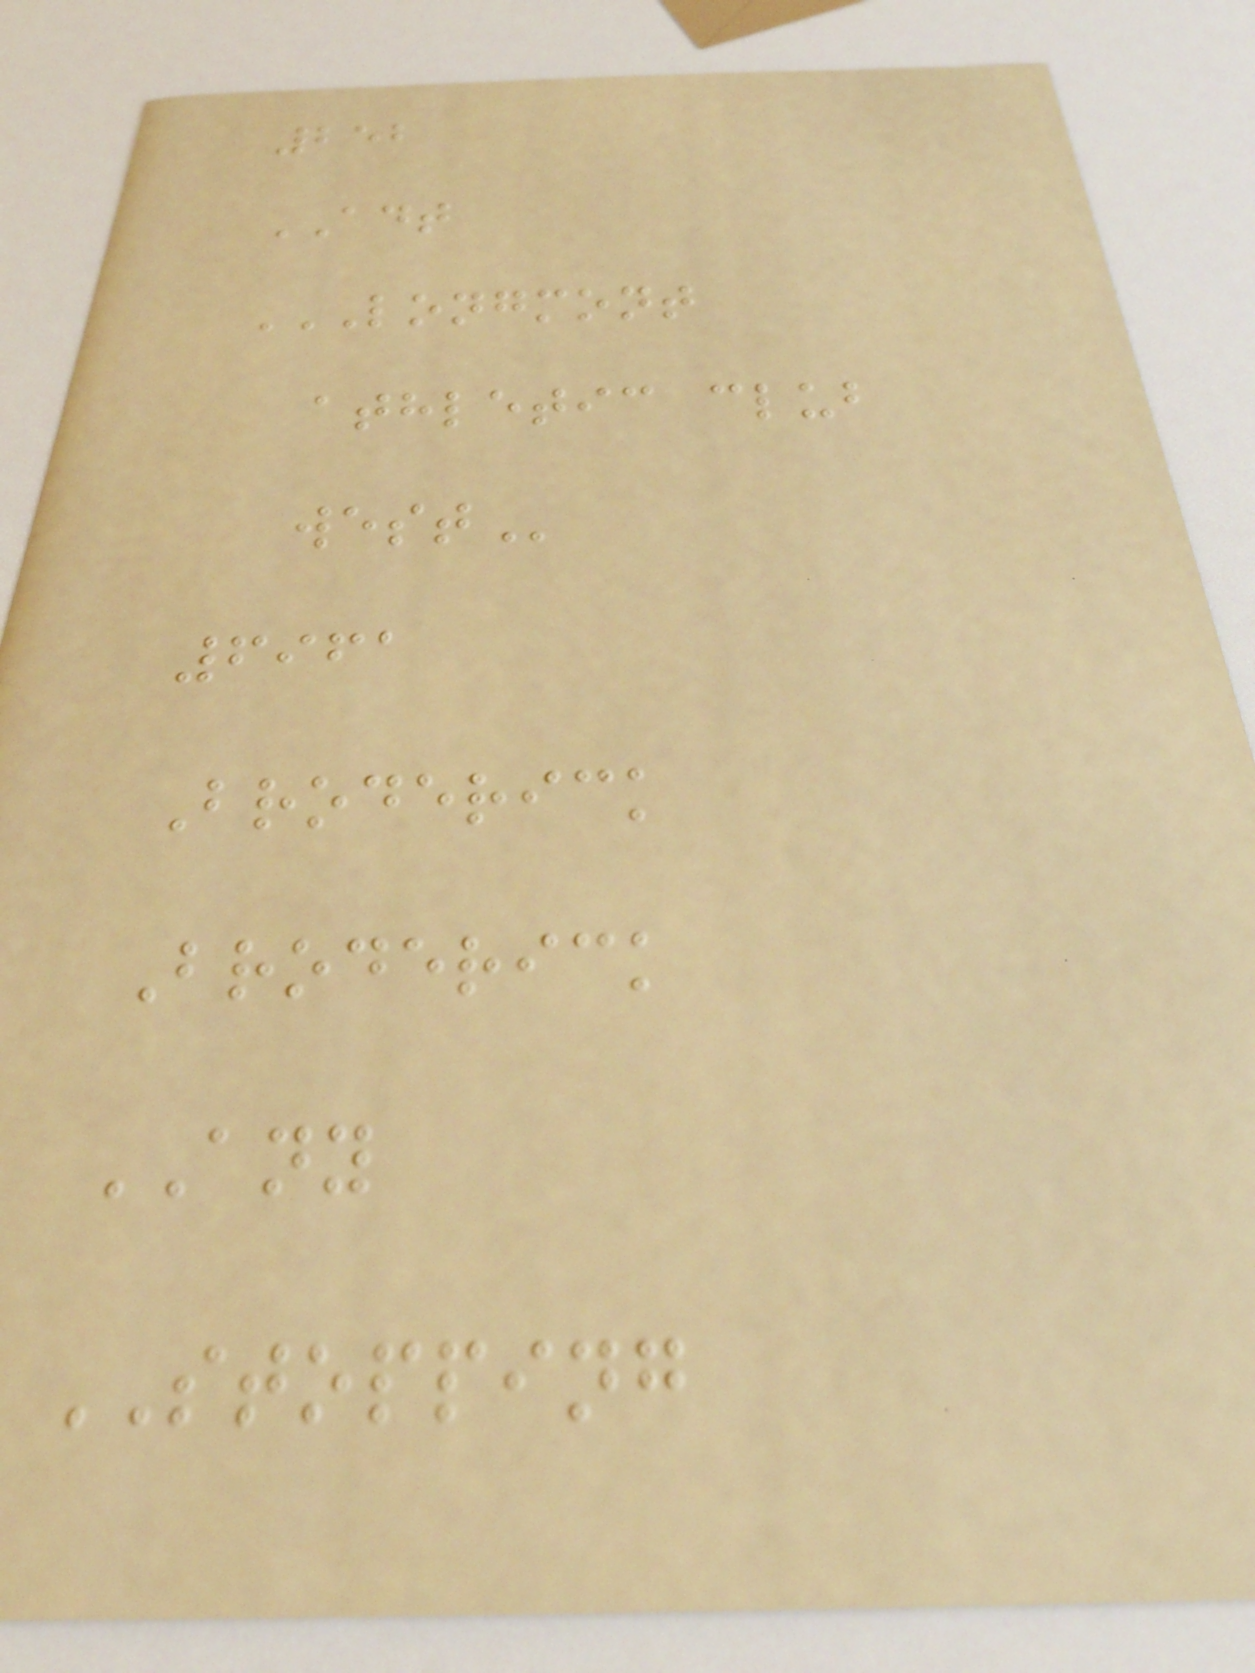252
ADT
LONGMONT
ATHLETIC CLUB
WEST
6961
Broderick
Broderick
ANY
STOPPING
